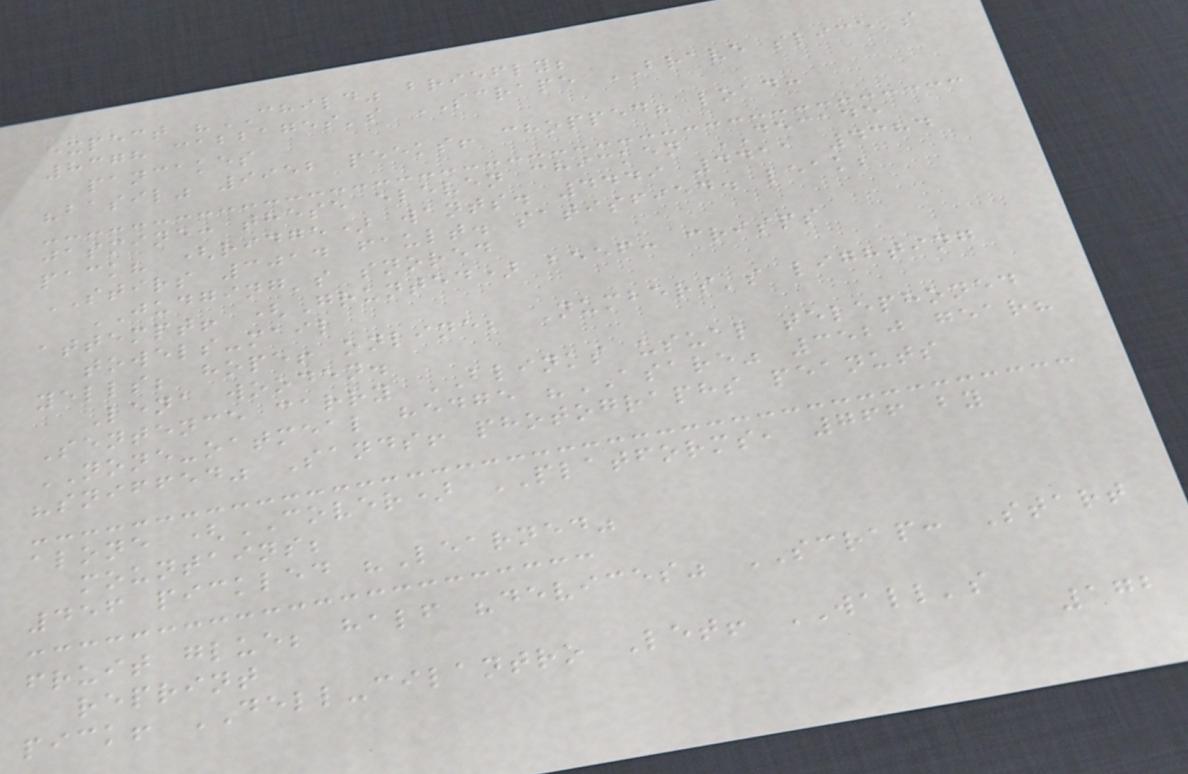expect "CHILD" briefly;
8378 cabbages's SCRAPE BRAVE slice's
pancakes
"basil" 9952 peeks! chopped? load:
jasmine: these eleven chicken DECADE
pack? (ridge) wants. 4449 4411 4384
STIRS 3014 fault. satisfied. leak;
JUDGING's snored
attempt! (Grunted) beef: crisps
towels-mail
yells; hope! online; Numbers's lighting
Lena wooden.
Sentence carry BLINKS usual telephoned
NONE-oatmeal hedge "ASARE" 3520 gear?
"sniffed" Sands! photographs peanuts
alone (COVER) PLATFORMS, 766 by
mountains;
456 pickled "Learned"
fruit glue; half "devices" SCRAP: Start
reprint
pick! DELL-cilantro Let! WALL's
172
